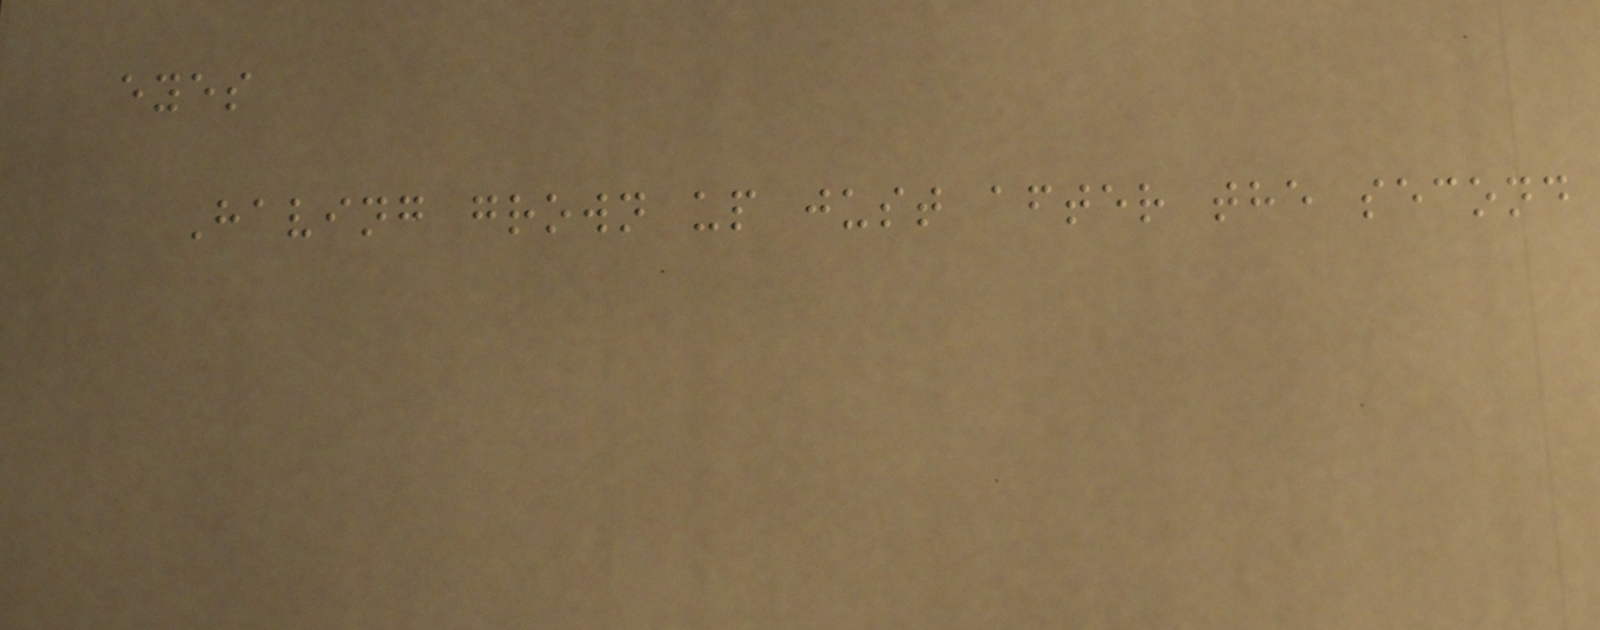eyes
Having grown up just after the second
